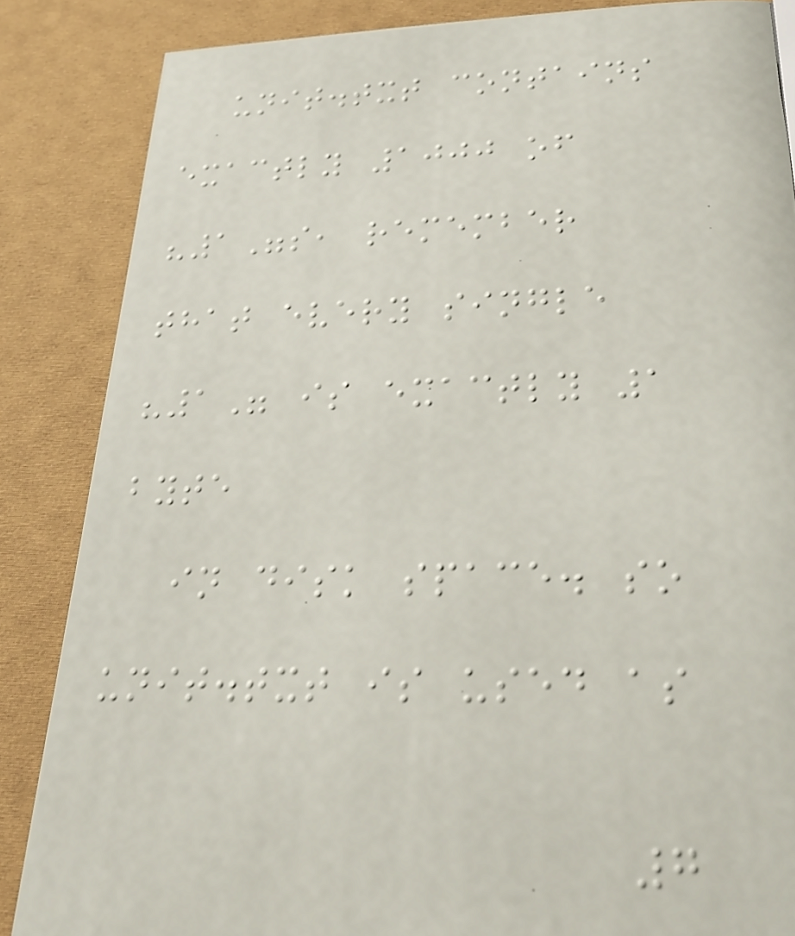unit.txt contains
exactly 1000 of
"1"s, remember
that every single
"1" is exactly 1
byte
in disk space. so
unit.txt is used as
7
